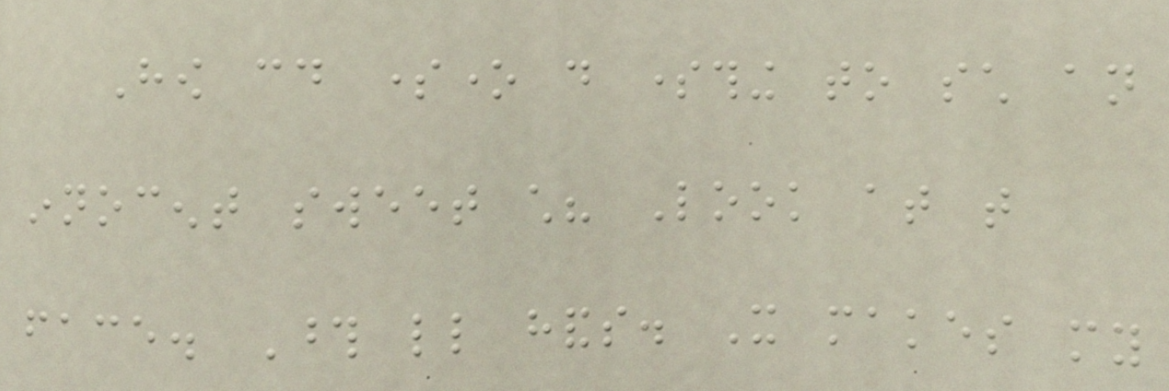How could someone do something to such an
innocent sweet child? Look at that
face. Those little hands. It makes my
